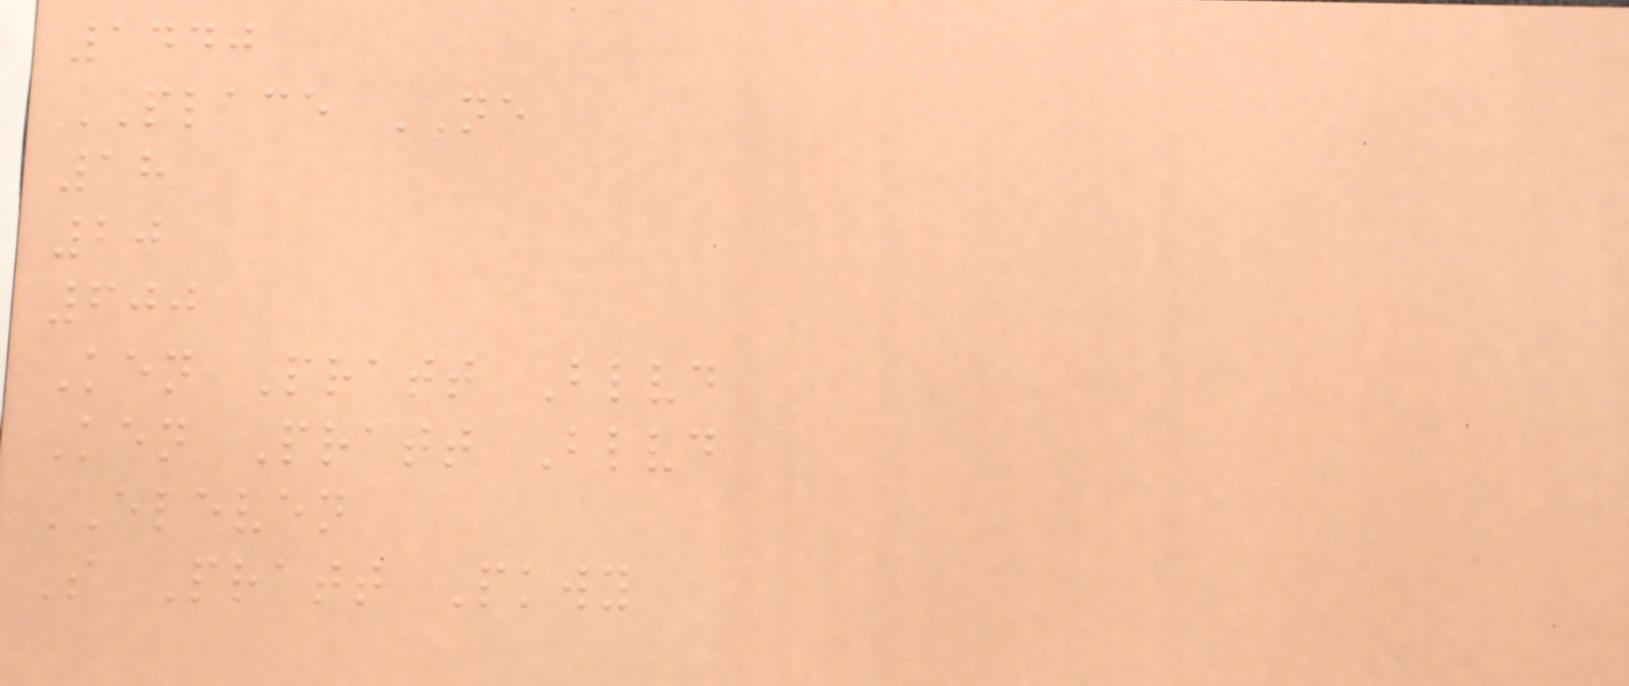1440
PLACE NE
18
20
600
Ken Pratt Blvd
Ken Pratt Blvd
ELEVEN
S Pratt Pkwy
